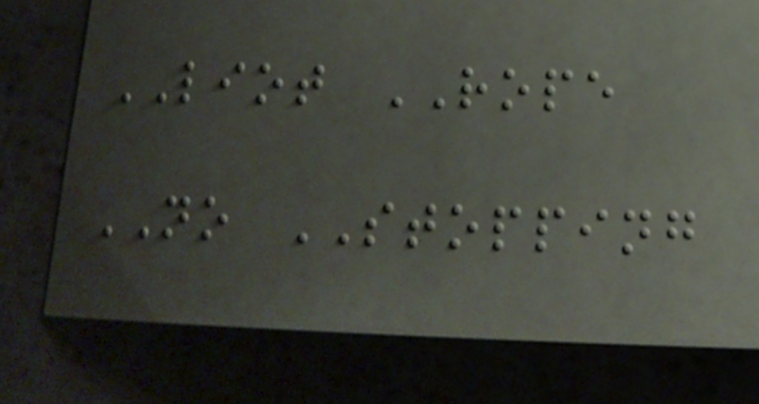LIOT ROPE
NO STOPPING
